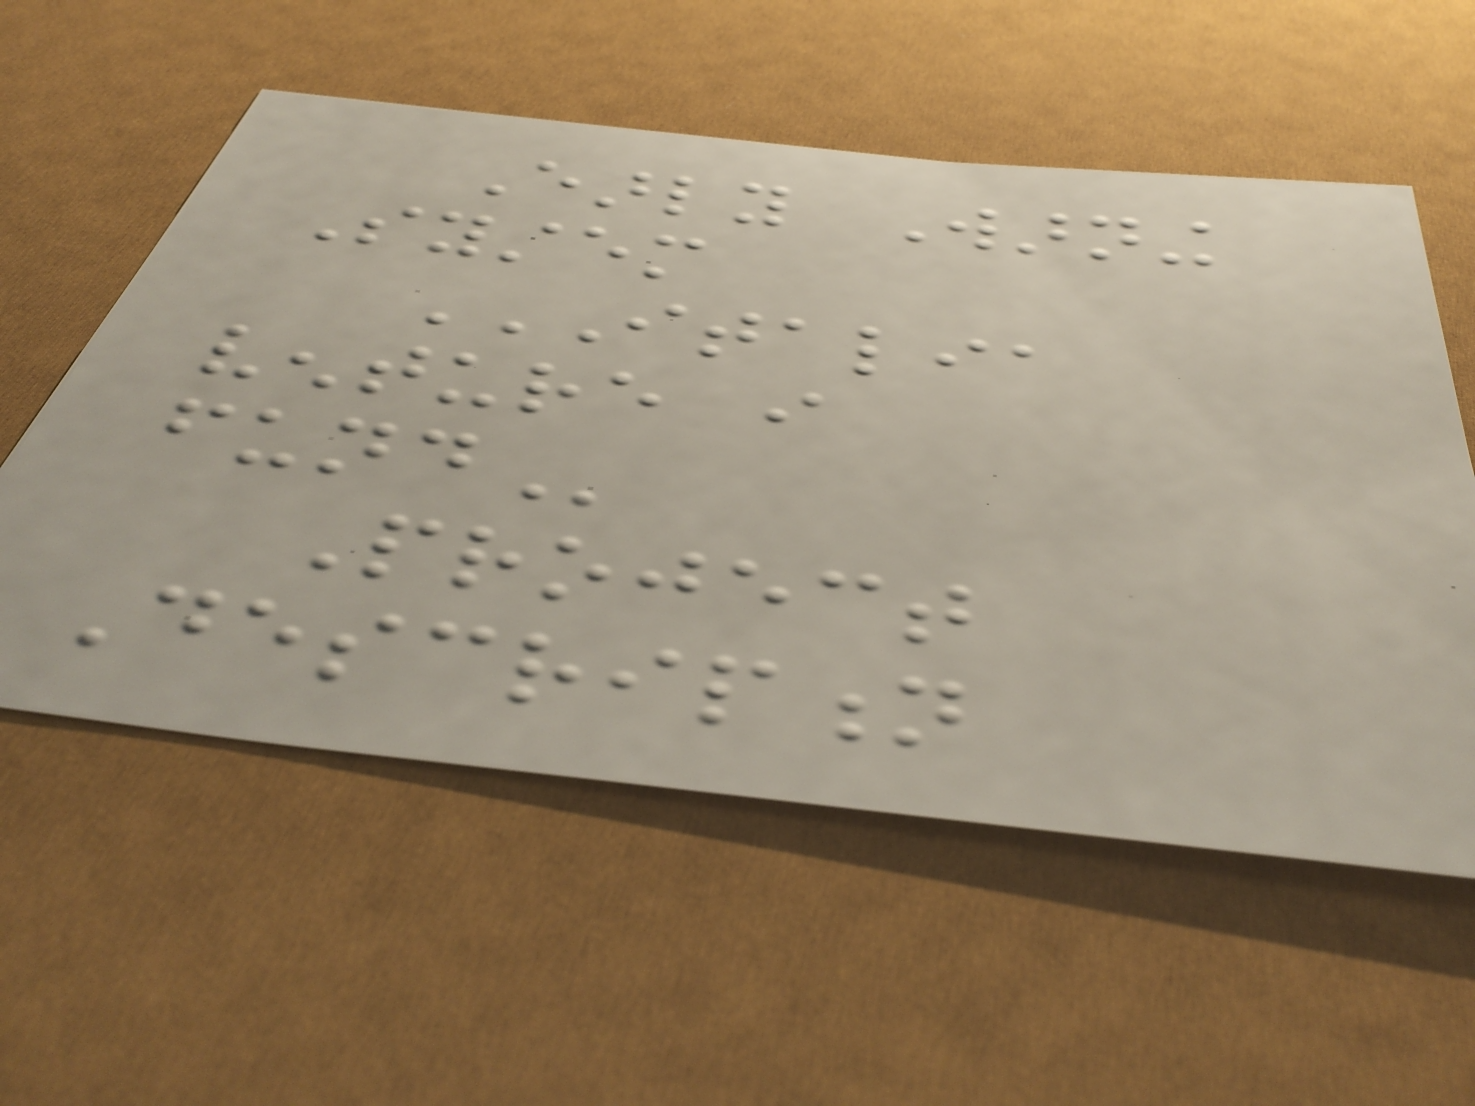Early Warning
System
ITALIA
VENTURE I
FUND
Project
Description
